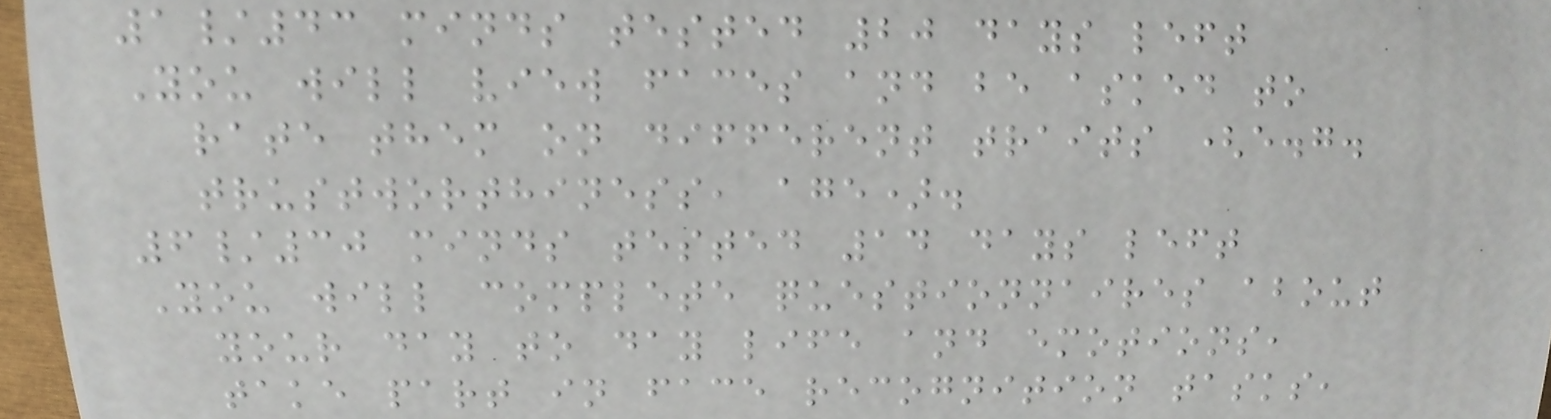1/43 minds tested 20 days left
You will view faces and be asked to
rate them on different traits (e.g.
trustworthiness, age).
6/30 minds tested 14 days left
You will complete questionnaires about
your day to day life and emotions,
take part in face recognition tasks,
